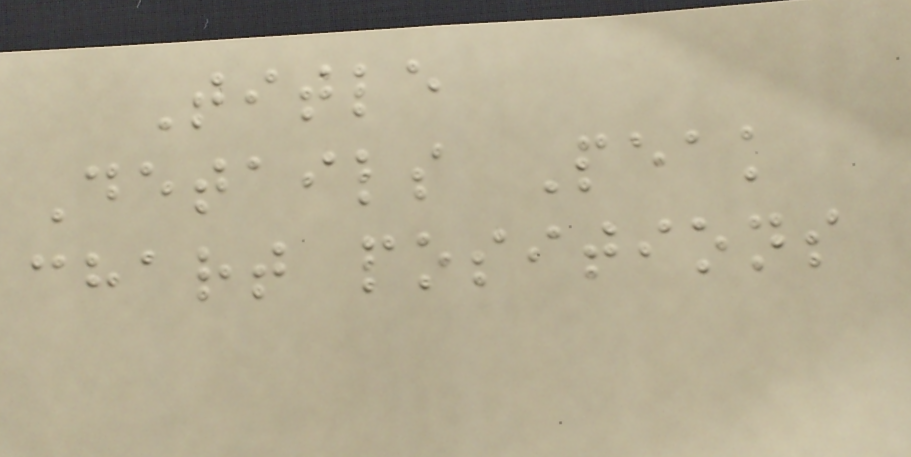Title
Details Peak
chart positions
